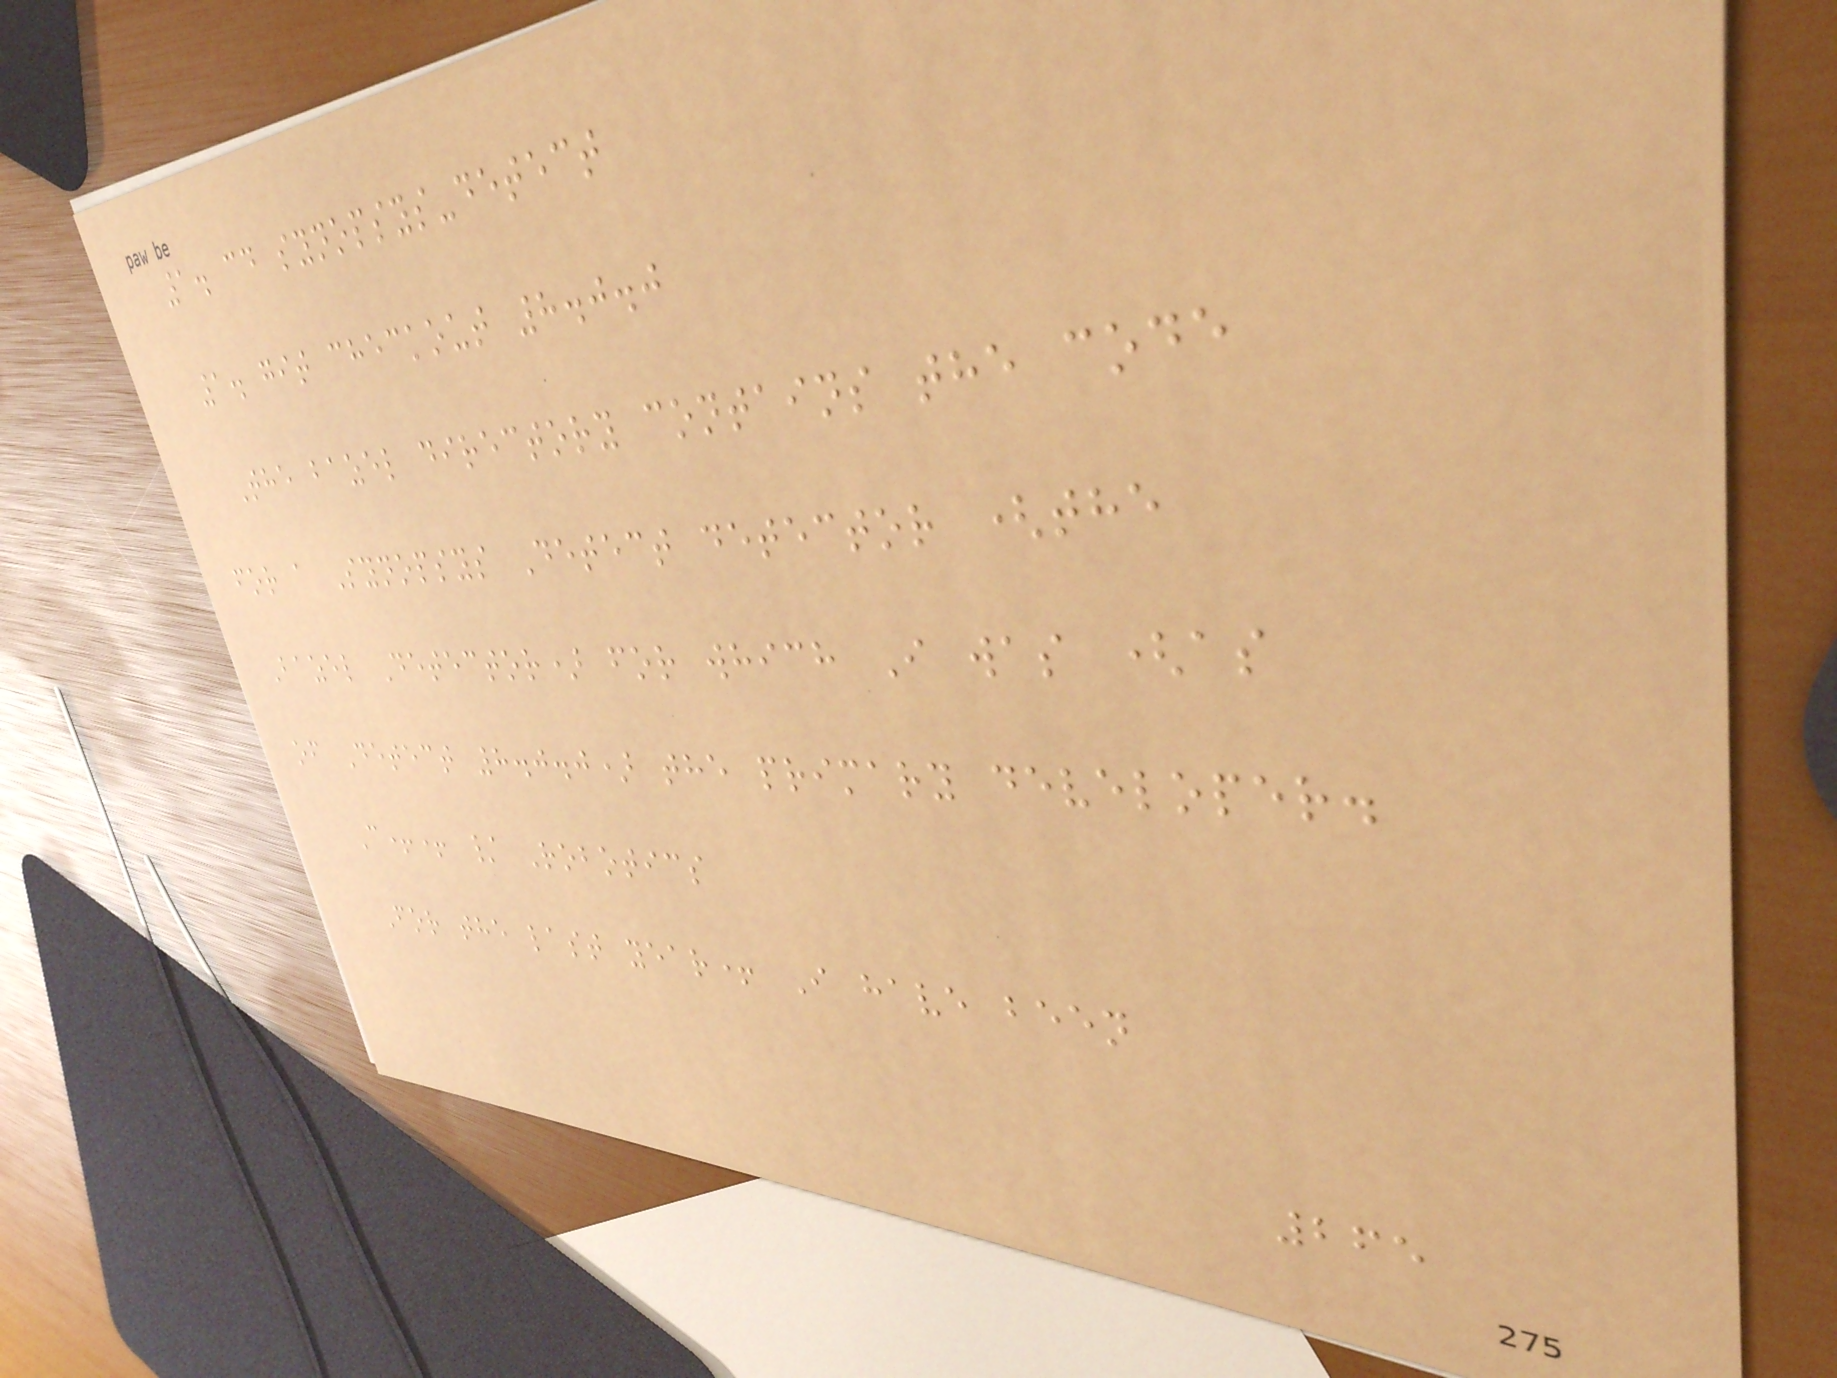1. cd synopsys-detect
1. git checkout 8.0.0
The bazel directory contains the code
for a Synopsys Detect detector (the
Bazel Detector) for which I was (as
of Detect 8.0.0) the primary developer.
C++ / Robotics
For the last year+ I have been
265
